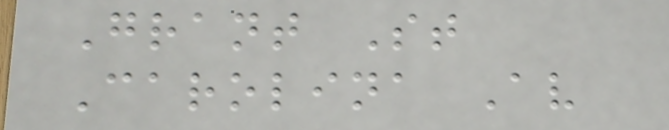Grant St
Carolina Av
